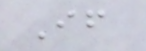If
